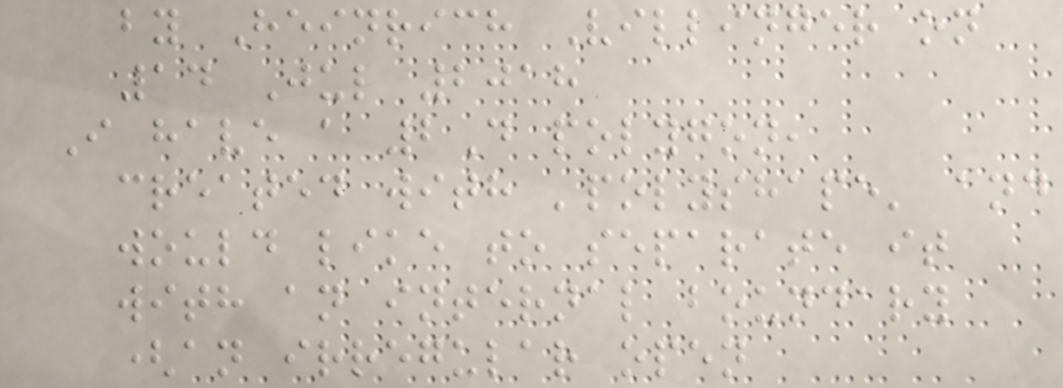by Heinrich Villinger on
14 Jul 2018
I have a 2D polygon,
created with 'polyshape' and
would like to separate it
with an internal boundary
(an irregular open
